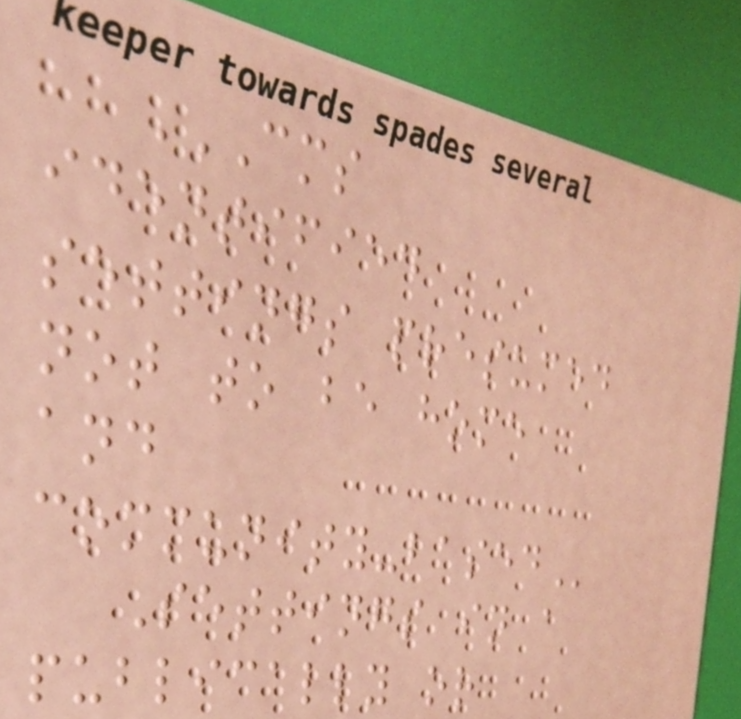CMS
IDENTIFIED
SETTINGS PRESUMED
NOT TO BE HOME
AND
COMMUNITY-BASED
Settings in a
publically or
